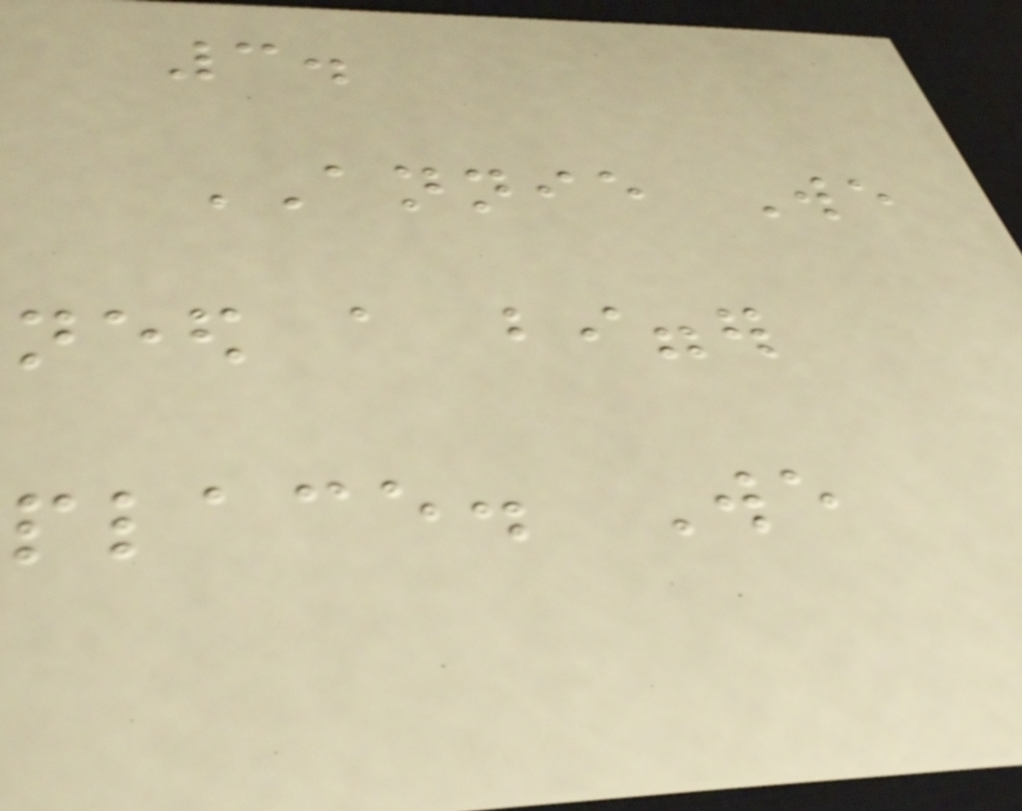3.
ANNIE We
need a bigger
place. We
